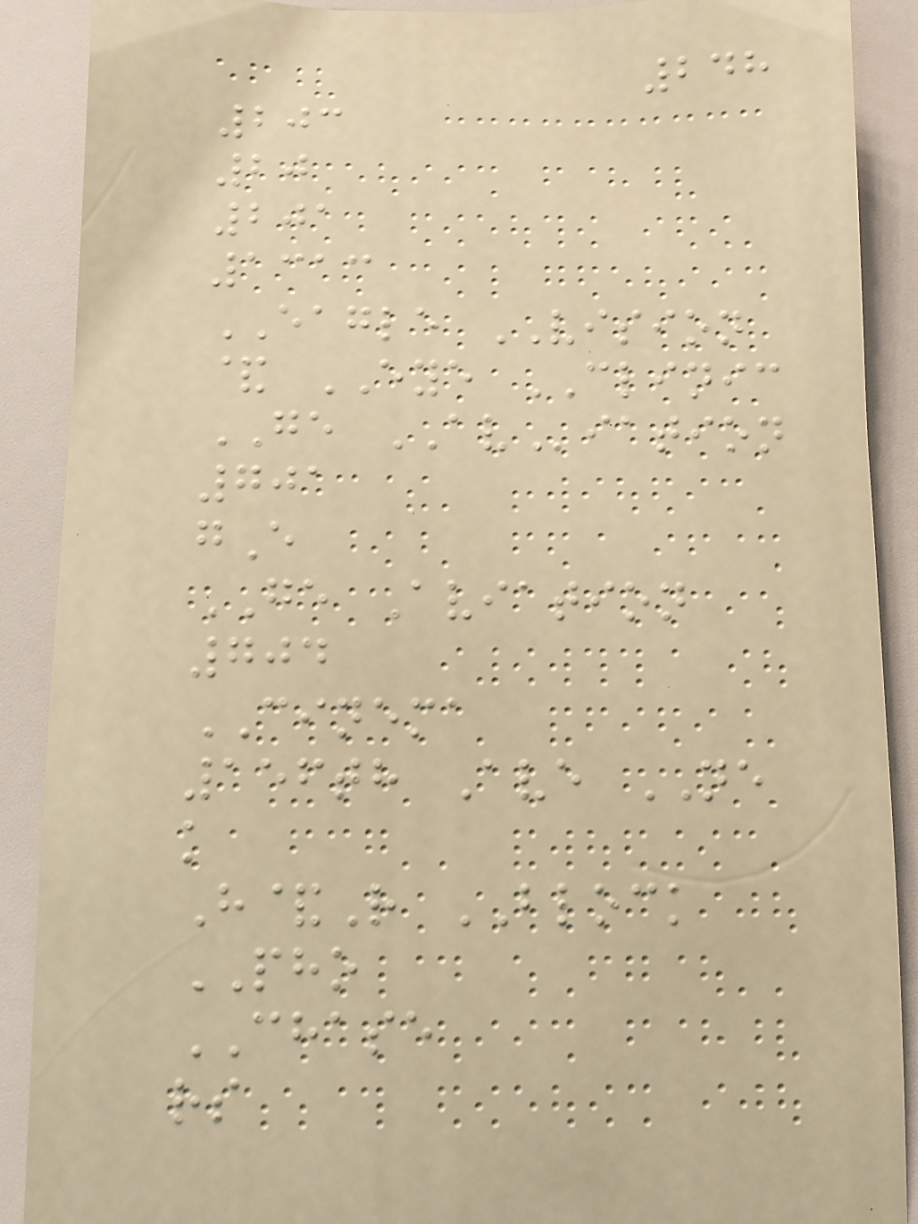248
203
20
201
1313
EAGLE VISION
& EYE CLINIC
GE AViation
701
gE
GE Aviation
704
CINEMA
156th Ave NE
k
H&R BLOCK
PHO
CHASE
rs
